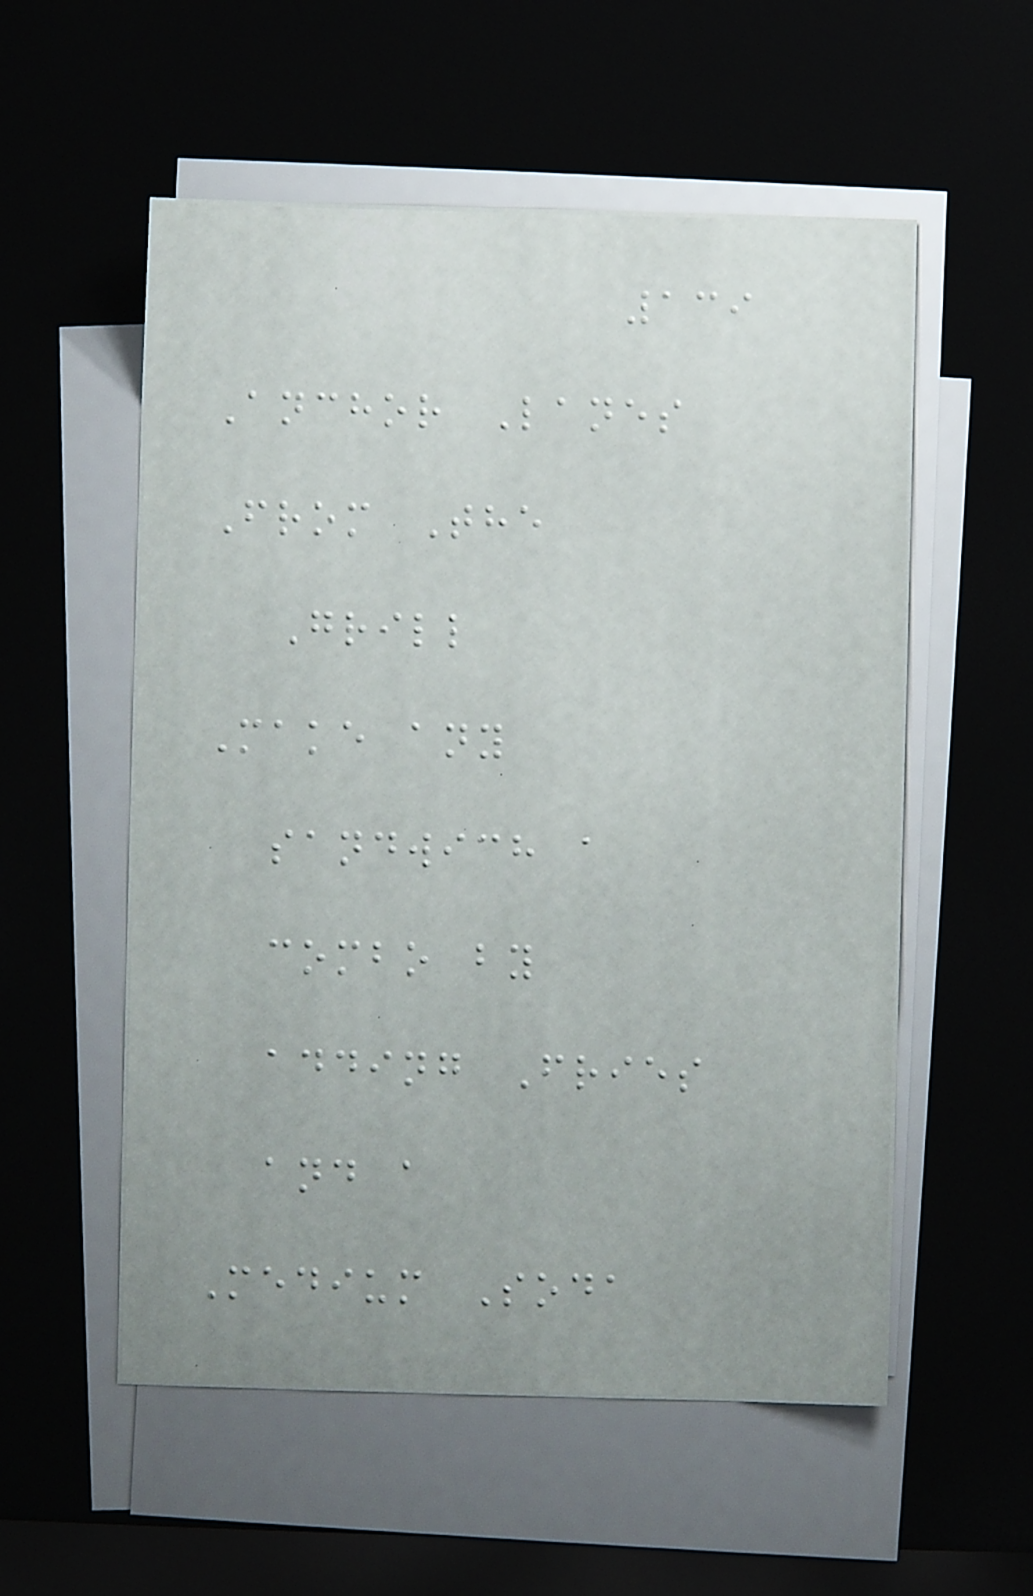139
Anchor Lanes
From The
Grill
Make any
sandwich a
combo by
adding Fries
and a
Medium Soda
